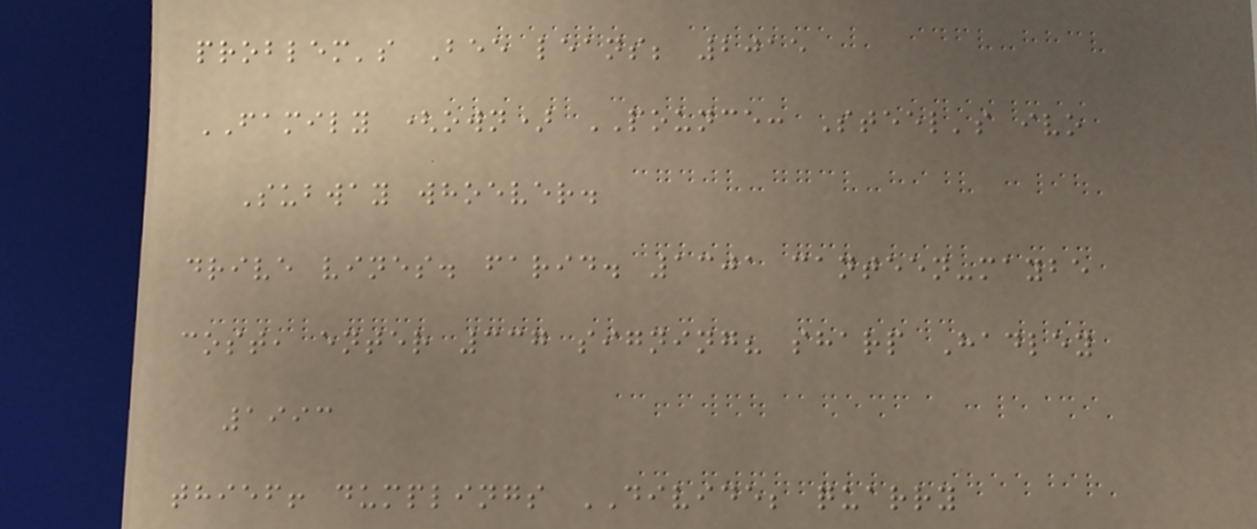problem's Bee leans; 2015
FAMILY (own) POUNCE: Steel's ivo
Subway whoever.
drive vines. farid. 1301 canteen-maybe
cost, enter 337 signing? sharp Hadley
1993
thief! dumplings DIVIDE; quarry
